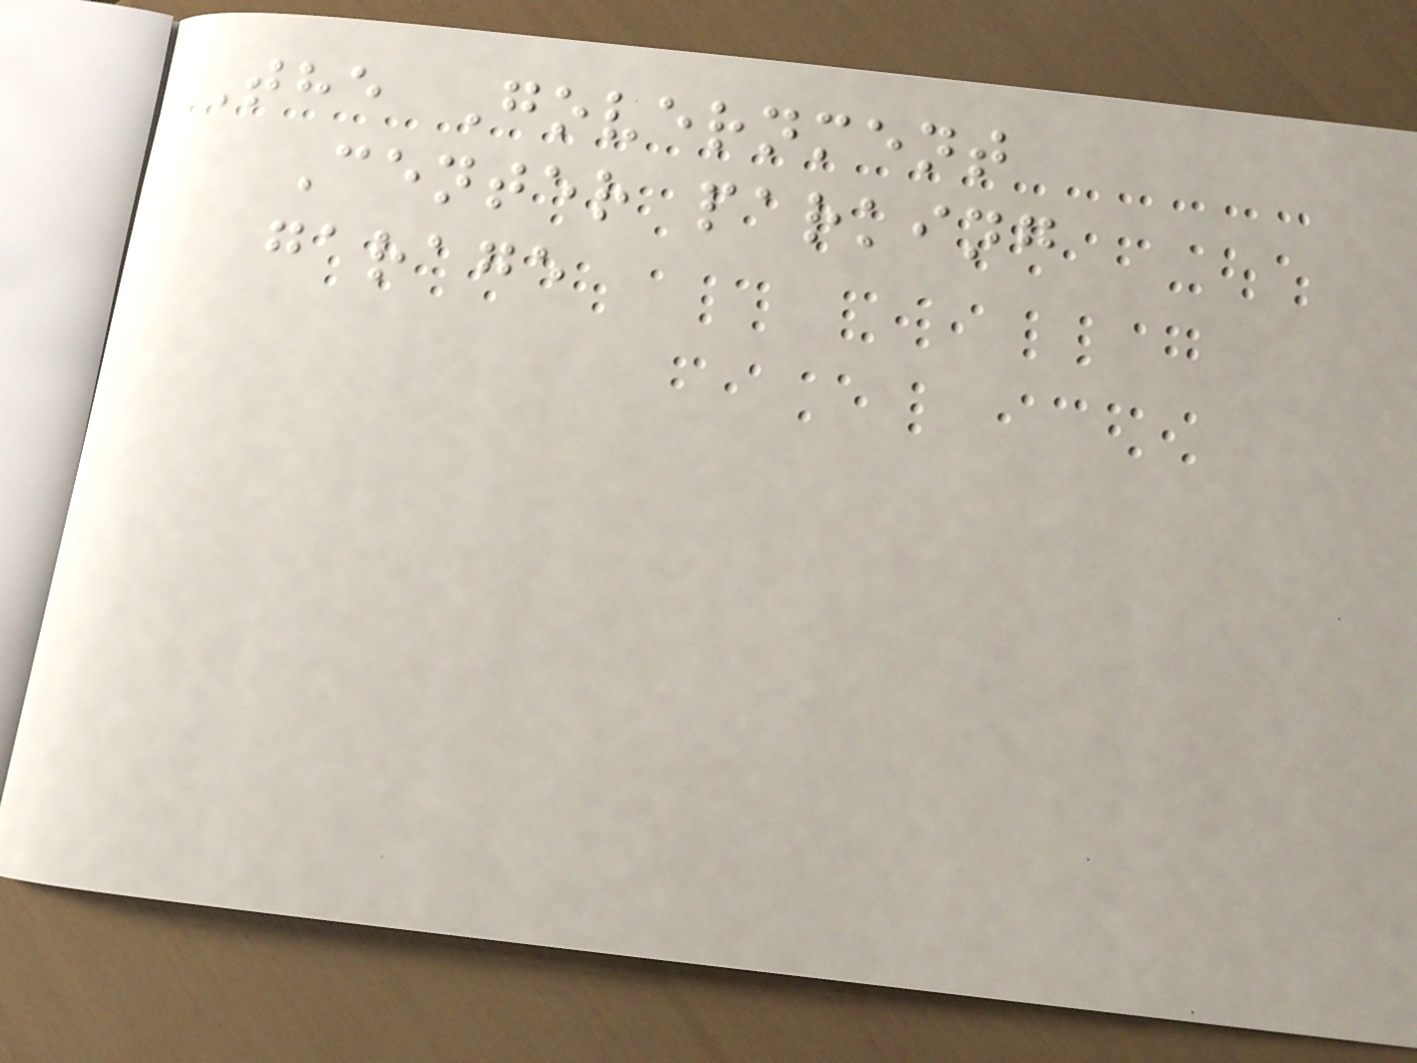The Government
Center parking
garage
